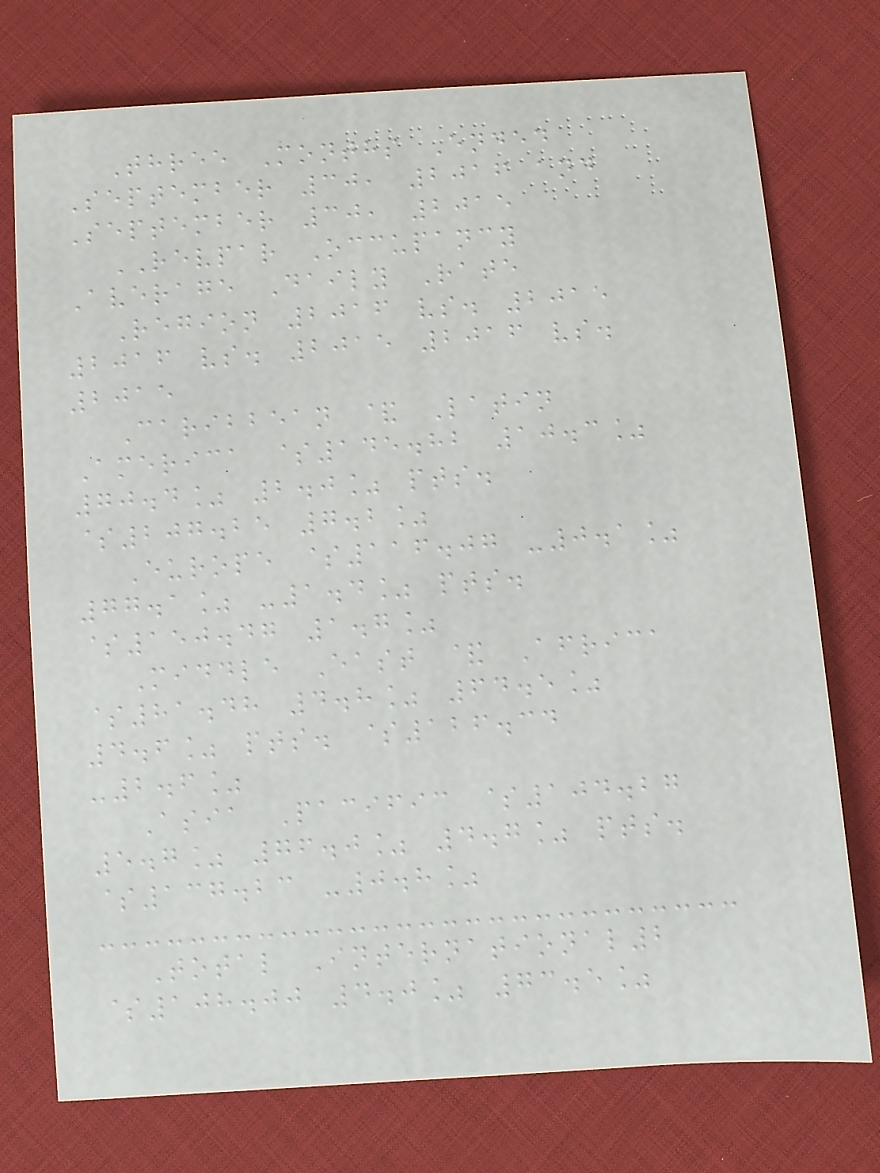Three Months Ended
September 30, 2016 and
September 30, 2015
REVPAR Occupancy
Average Daily Rate
Region 2016 vs. 2015
2016 vs. 2015 2016 vs.
2015
Caribbean & Latin
America $145.82 10.3%
70.4% 2.0% pts.
$207.25 7.2%
Europe $116.07 -0.1%
77.1% -1.4% pts.
$150.47 1.7%
Middle East & Africa
$81.48 4.8% 64.5%
4.6% pts. $126.34
-2.6%
Asia Pacific $104.27
5.7% 76.0% 4.7% pts.
$137.23 -0.8%
Total International2
$108.00 4.0% 73.5%
